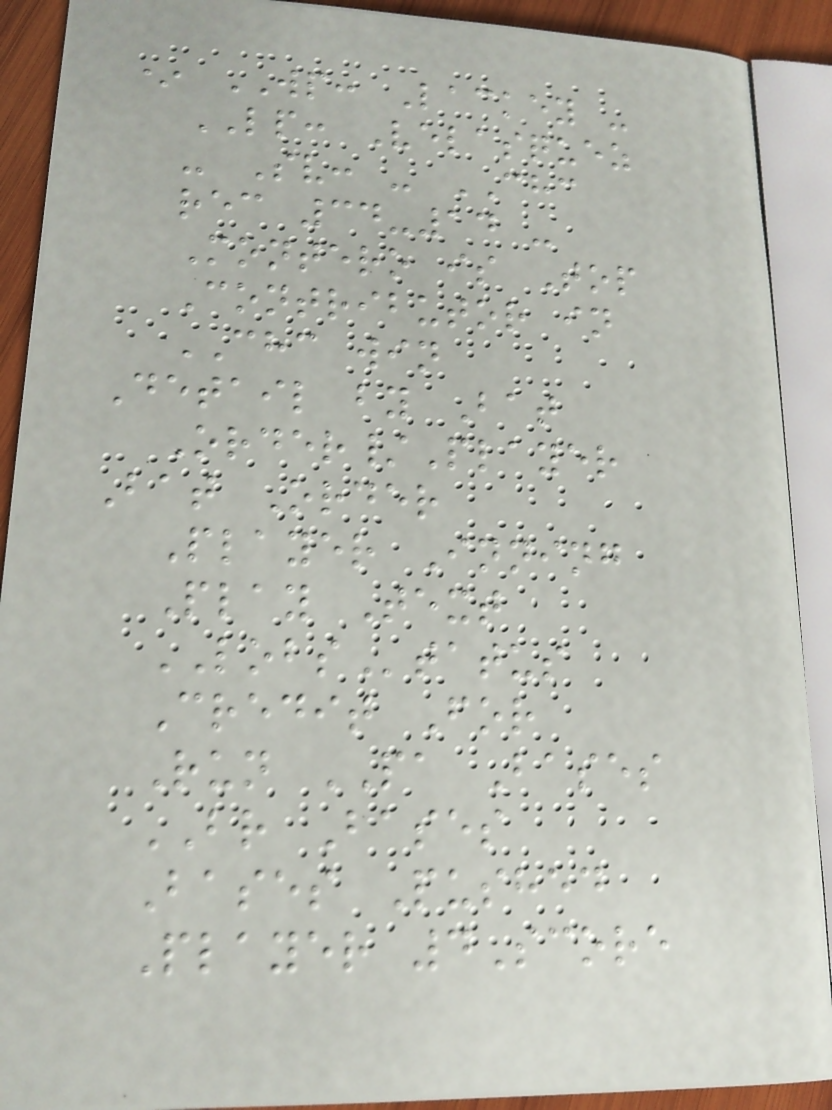* WP: Lackey -
LP: Velasquez
- Sv: - CHC
rec 34-14 -
Montero is Top
Contributor in
CHC win
Detail by Bat
Order/Player
Bat Order
Player Inning
Play Text
LOBStatus
Credit For
Run PA Bases
BR Bases
Bases Pushed
Player 4Score
